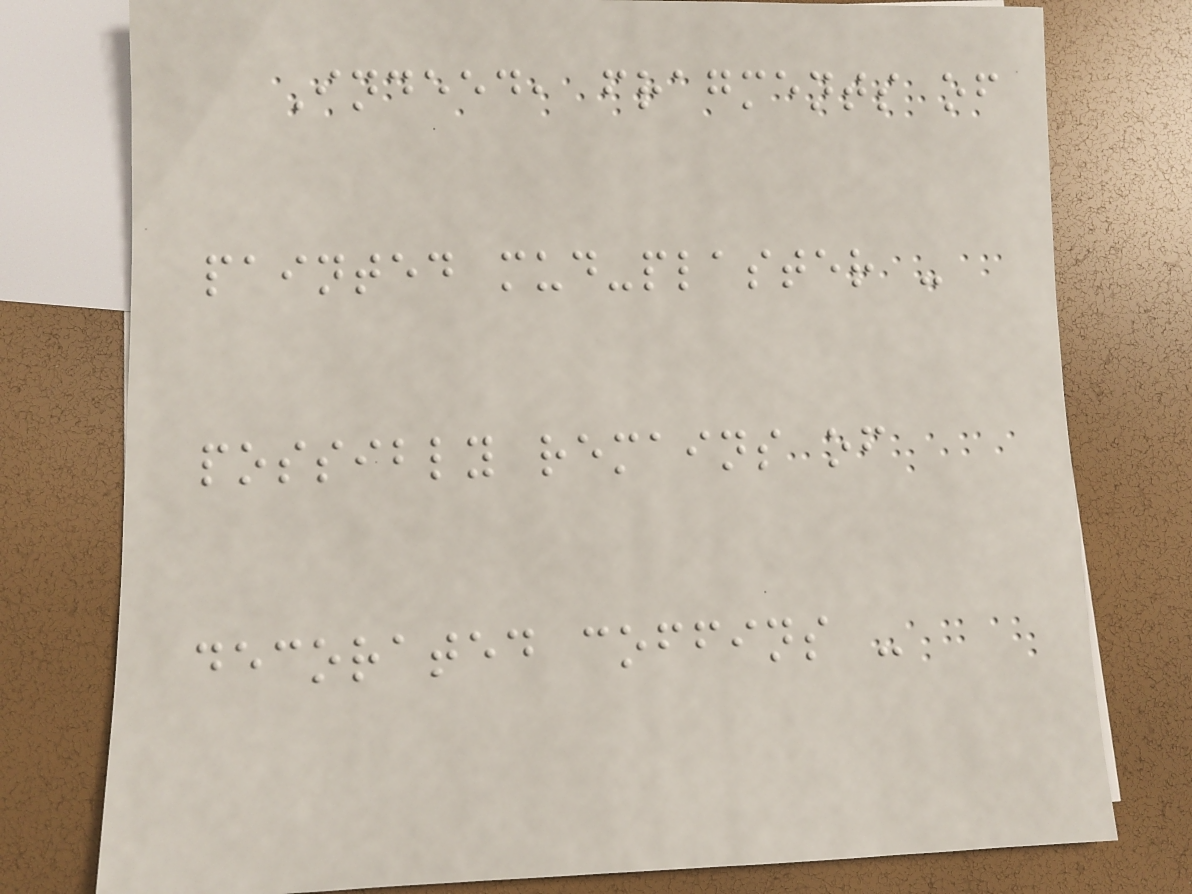Indeed, fragments of
painted mud-plaster -
possibly remains of
decorated coffins -
